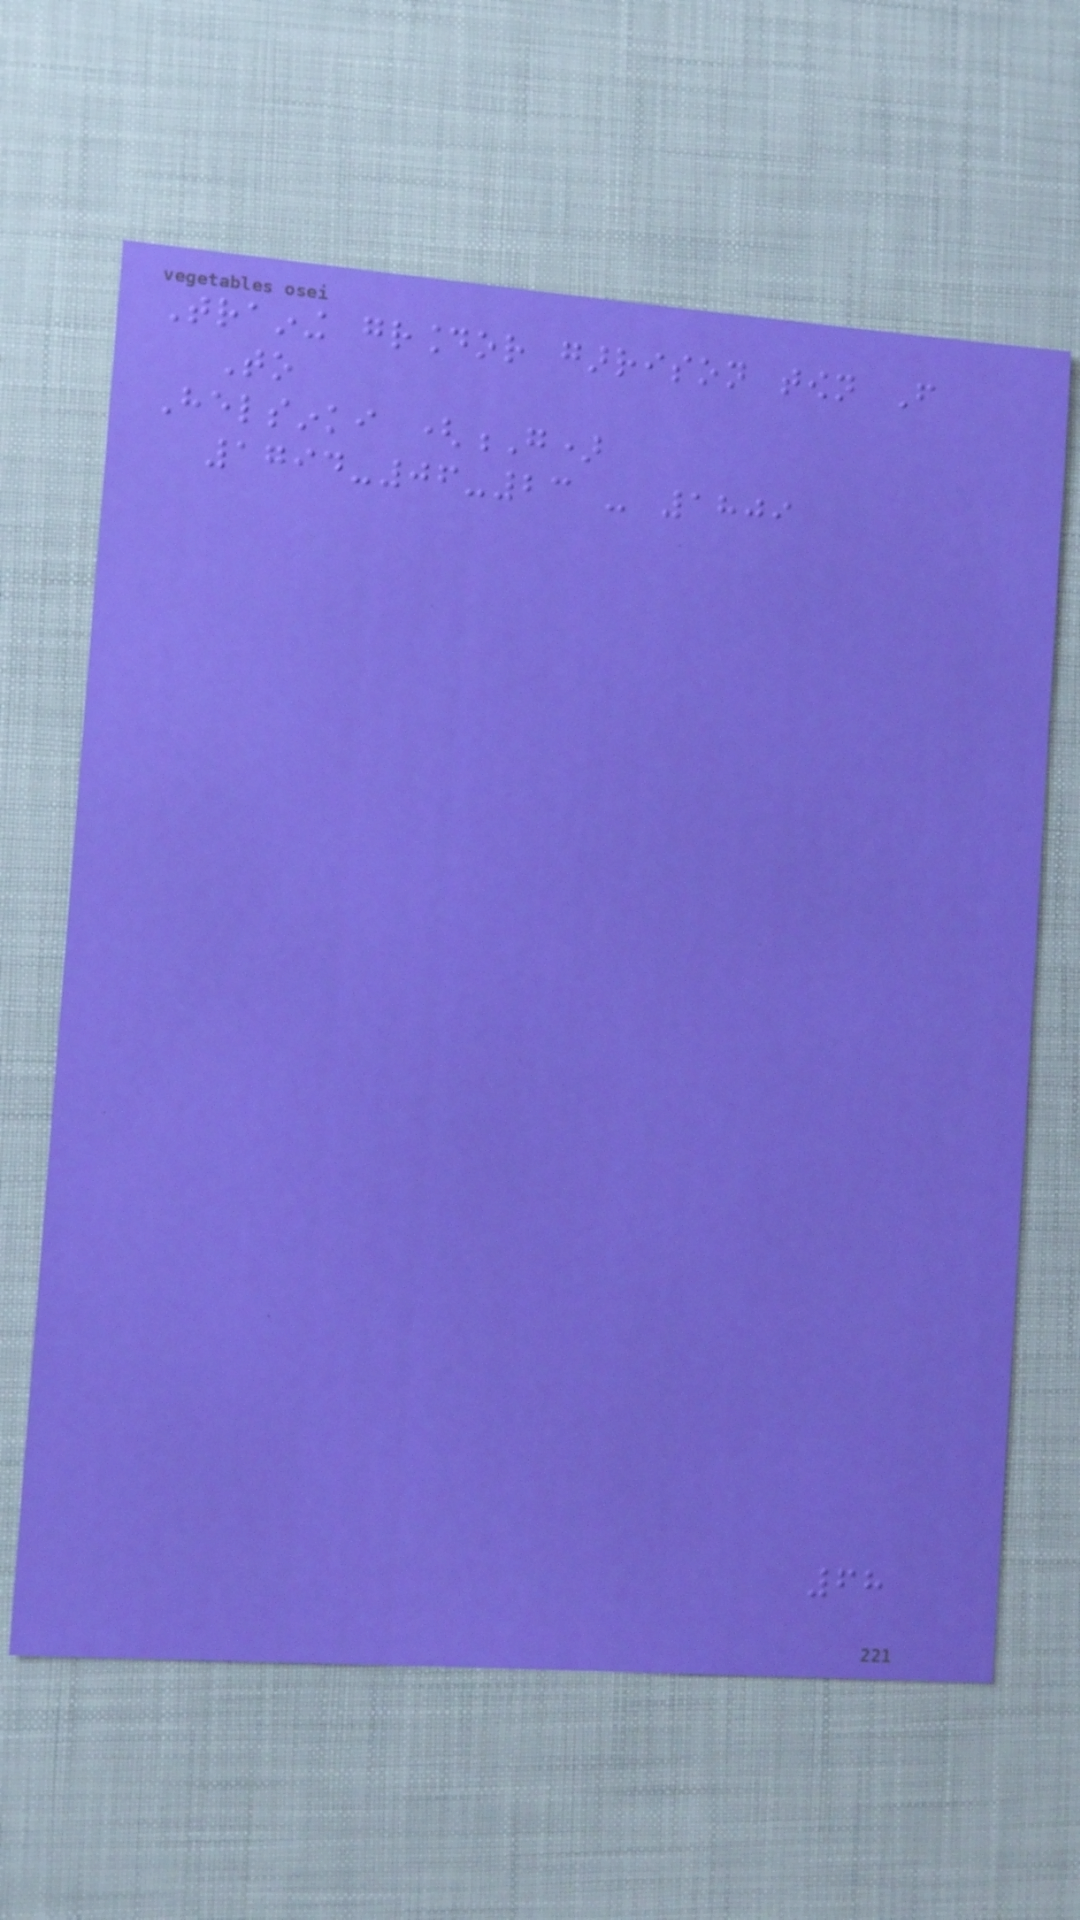Training groundor garrison town From
To
Helsinki (G)
1794-06-23 - 1809
68
